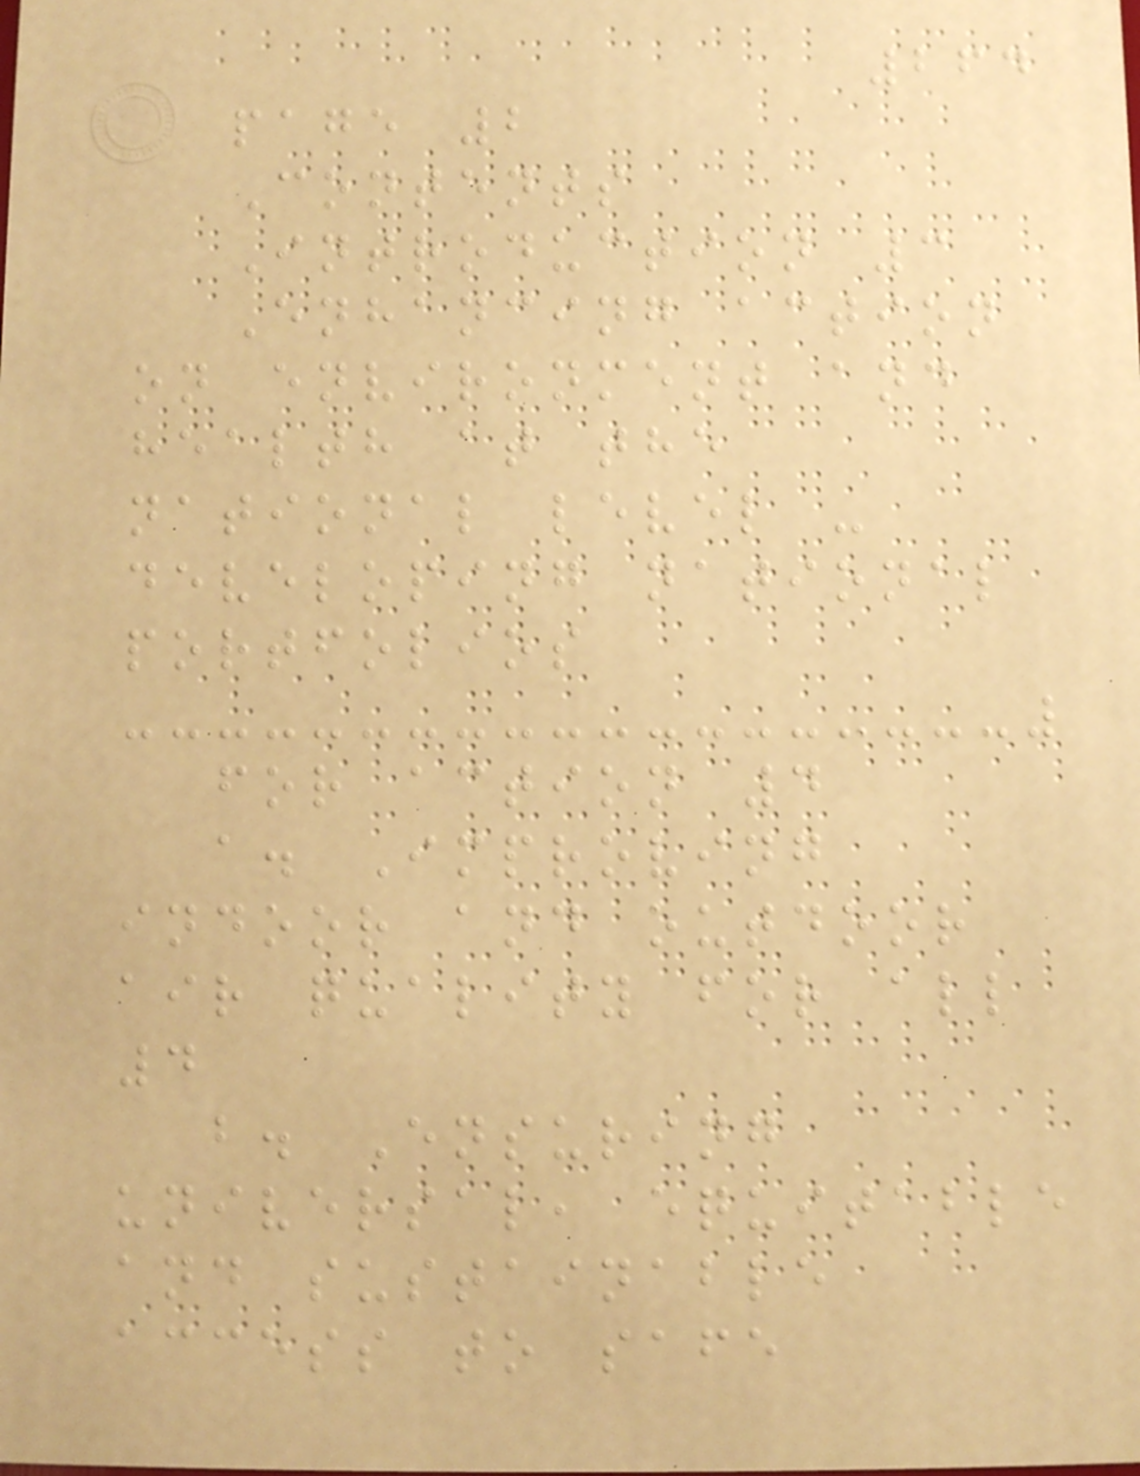264
page 2
Contents
Introduction 3
Enhancing action
on environment and
health at the
national level -
developing national
portfolios
for action 4
a. Improving
indoor and outdoor
air quality for all
4
b. Ensuring
universal, equitable
and sustainable
access to safe
